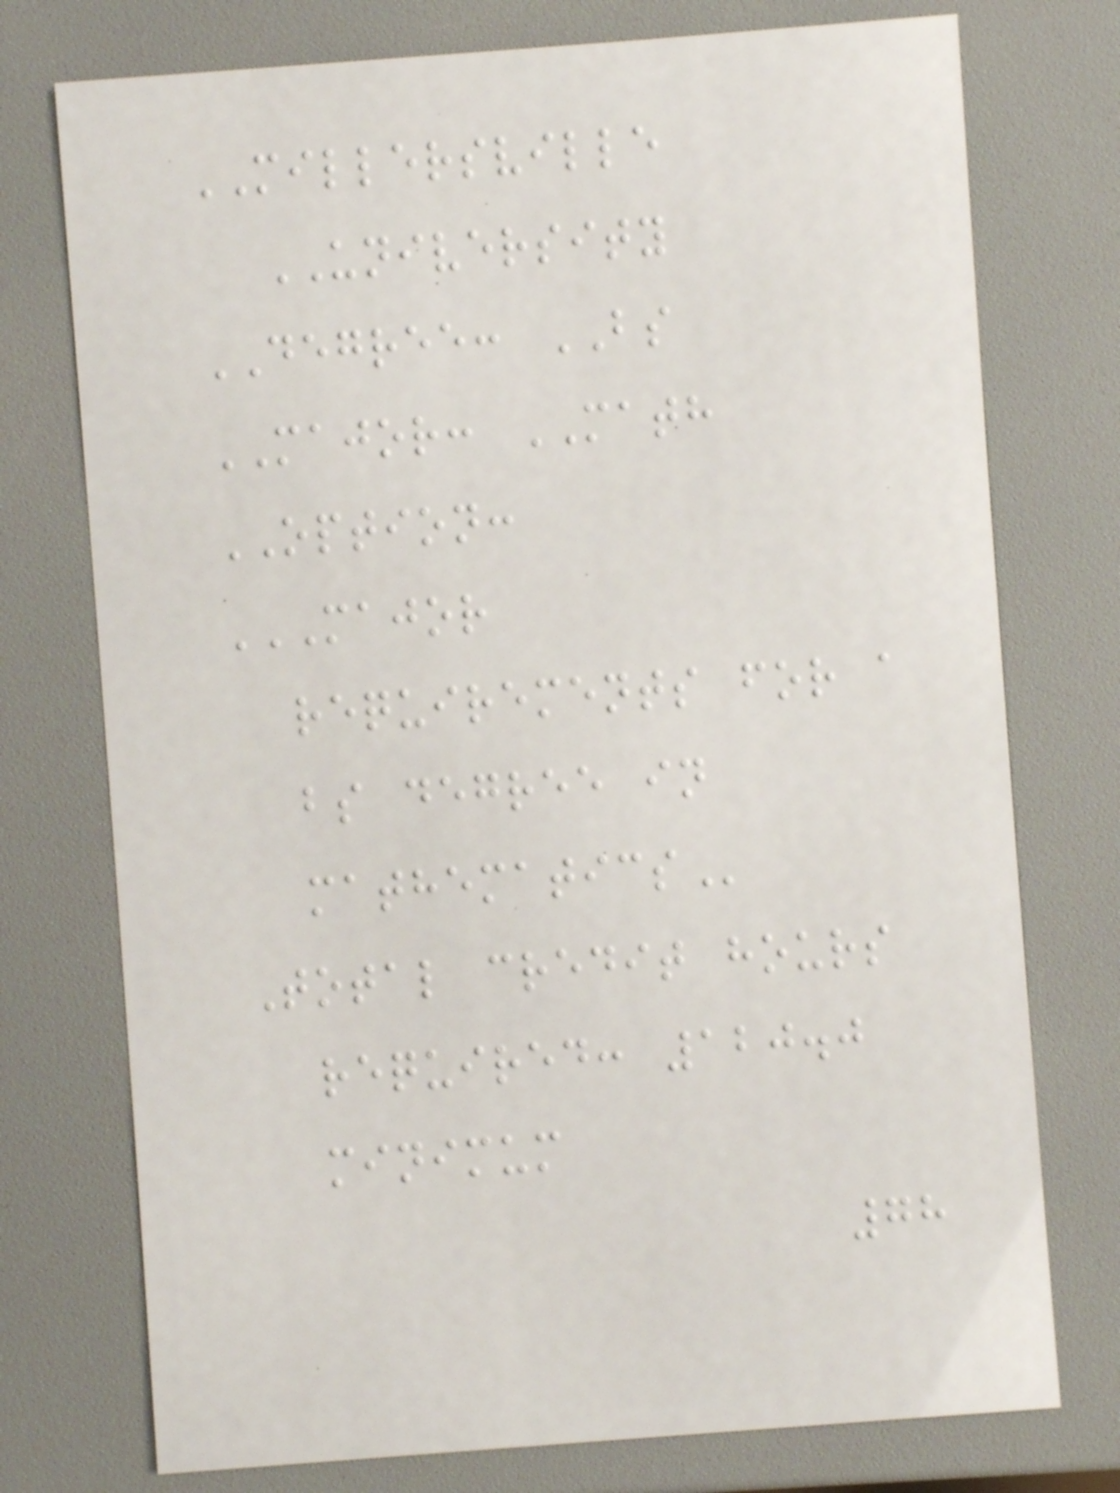MILLERSVILLE
UNIVERSITY
DEGREE: BS
MAJOR: MATH
OPTION:
MAJOR
REQUIREMENTS FOR A
BS DEGREE IN
MATHEMATICS
Total credit hours
required: 120.0
minimum
78
